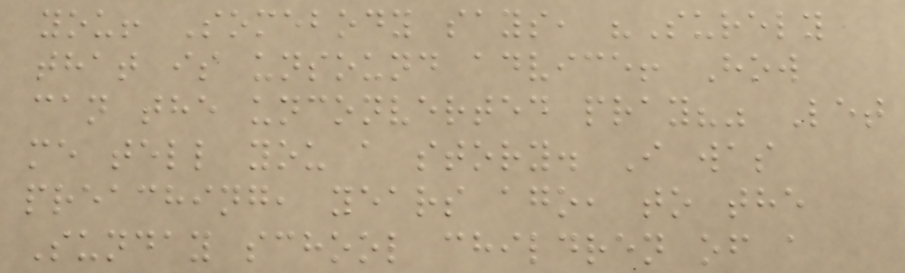you! Somebody says, "Surely
that is unsound advice! How
can the unconverted pray?" Let
me tell you a story. I was
preaching, years ago, to the
Sunday school children of a
